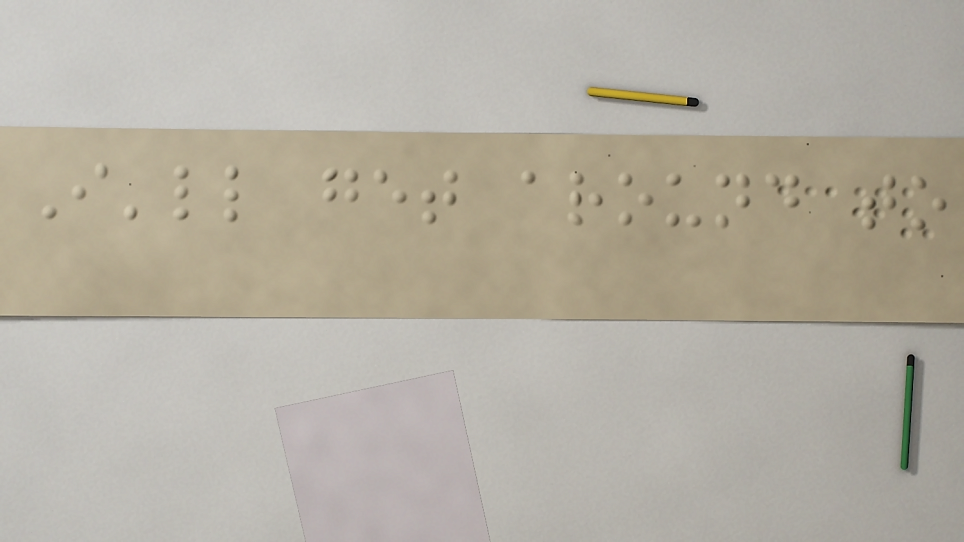I'll get around to
